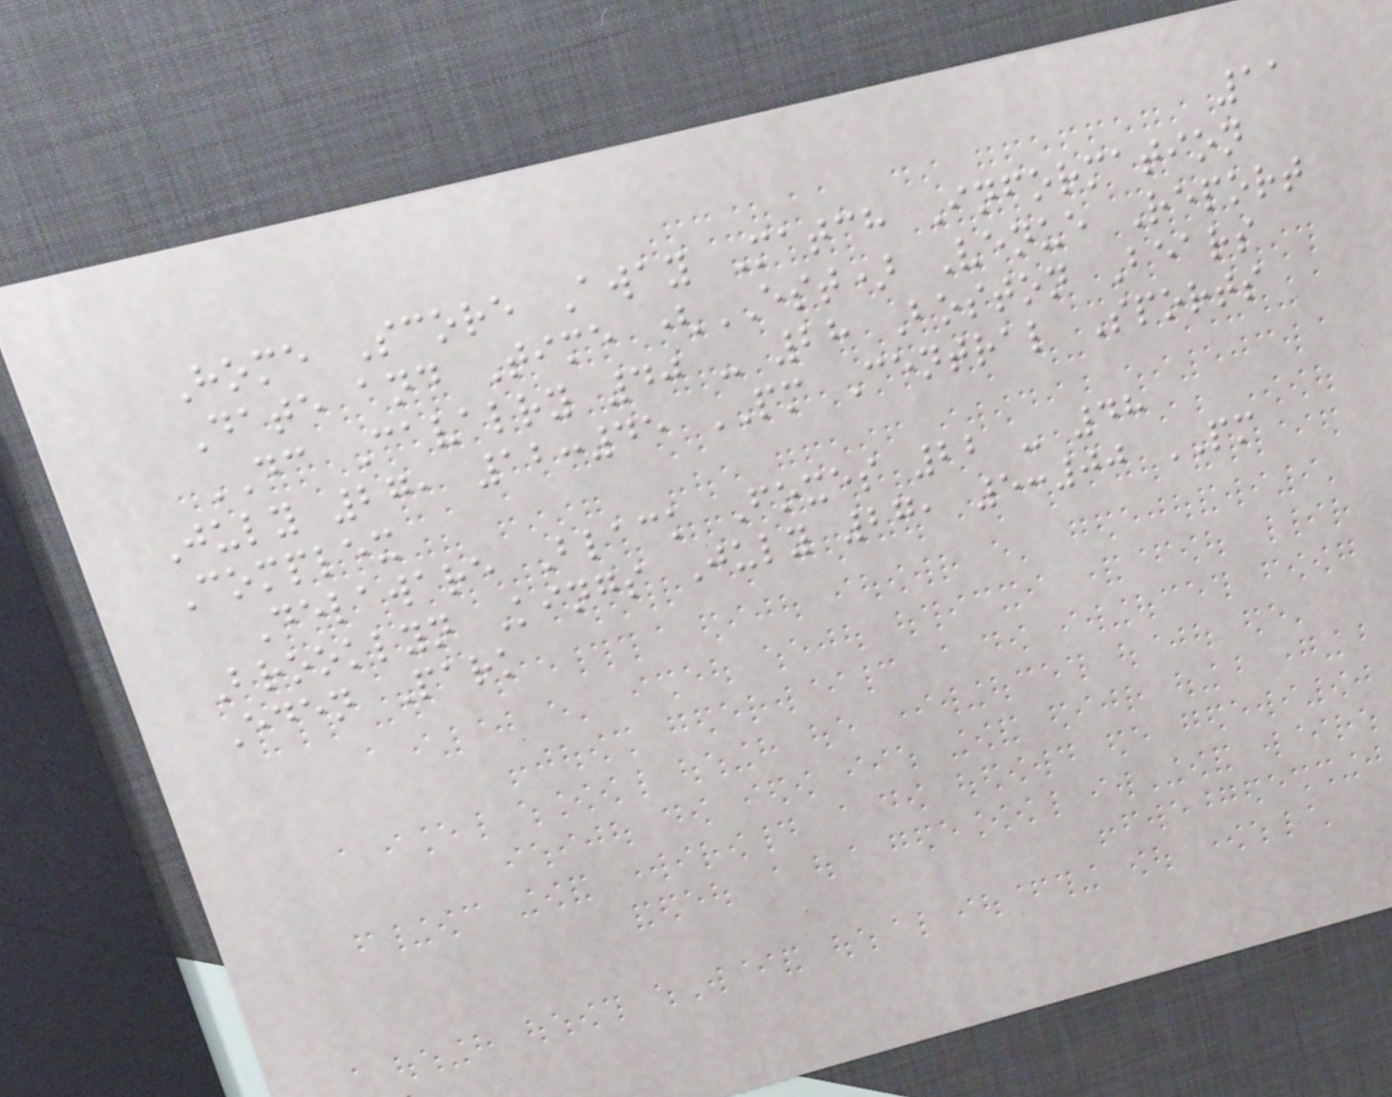11
Home Score Away Match Information
Date and Time (EST) Venue Report
DC Cavalry 40 - 28 Boston Bears
July 27, 12:45 PM Central Sports
Complex
Delaware Black Foxes 22 - 48
Brooklyn Kings July 27, 5:00 PM
Eden Park
